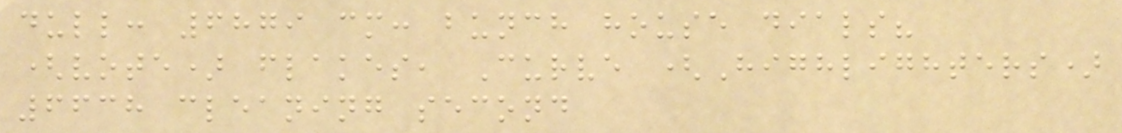dull: 6879 cm: bunch house dials?
(vote) flakes, Curve (Highlighters)
6638 cleaning second
